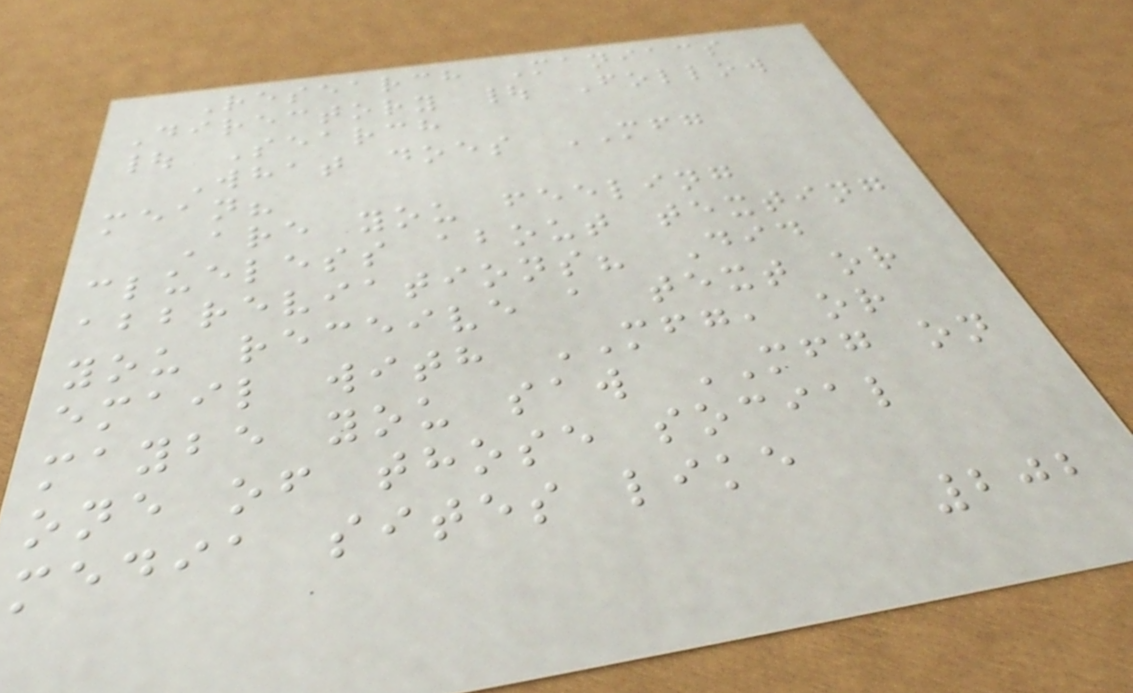Research Maniacs
Directory | Follow
| Search
What does MFG
mean?
Are you feeling
clueless about texting
abbreviations? Did
you receive a text or
email with MFG, or
maybe you saw MFG on
one of those social
media sites like
202
